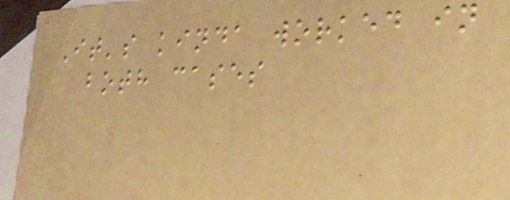It's kinda worked in
both cases
